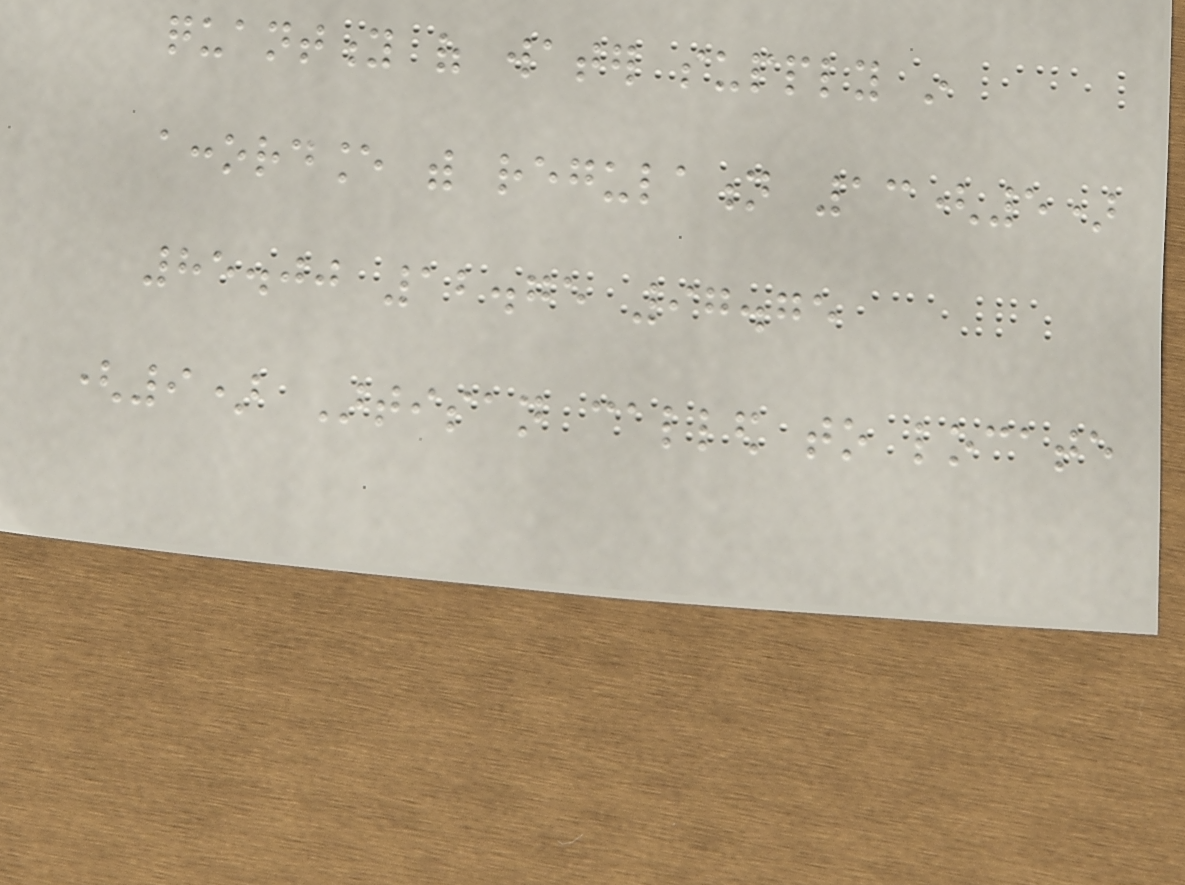quantity of water supply in
accordance with regulation 13(5)
85.00 12.75 97.75
(9) Artisan called to locate
